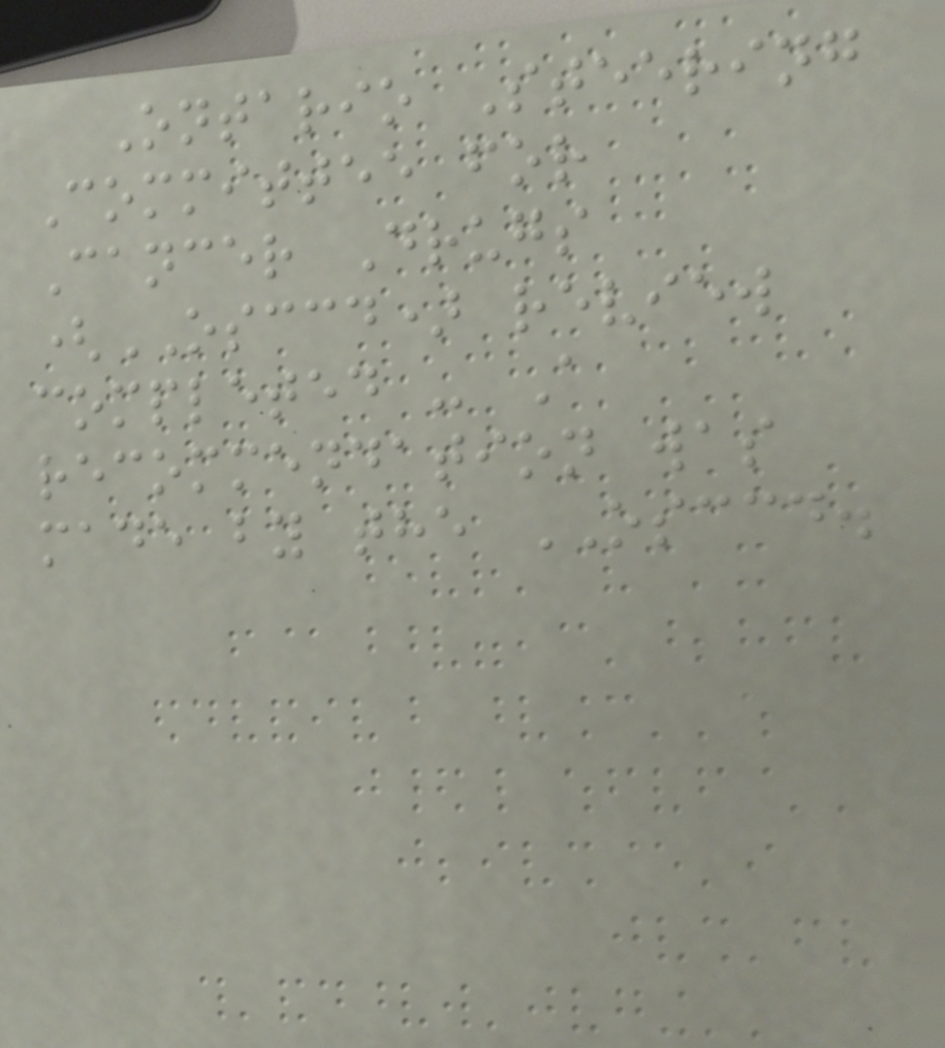Ontario Steering
Committee for
Cancer Drugs
(OSCCD) review
completed - A
recommendation was
made by the OSCCD.
